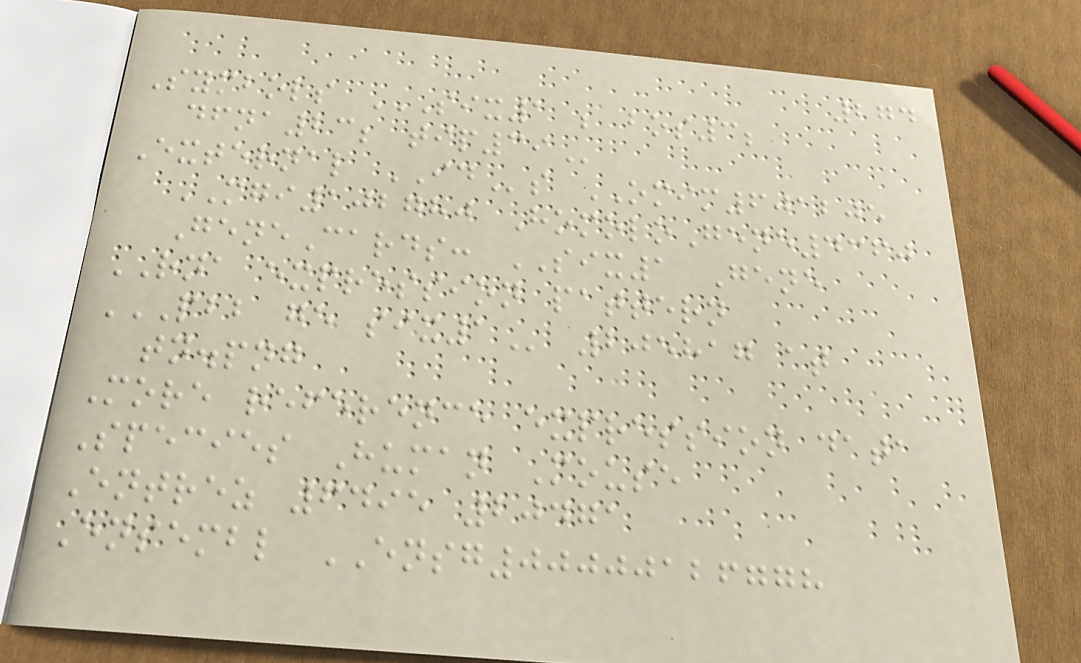274
Symbols SIX1 ; BOS3;
DFNA23; TIP39
External IDs OMIM601205
MGI102780 HomoloGene4360
GeneCards: SIX1 Gene
RNA expression pattern
PBB GE SIX1 205817 at
tn.png
More reference expression data
Species Human Mouse
Entrez 6495 20471
Ensembl ENSG00000126778
